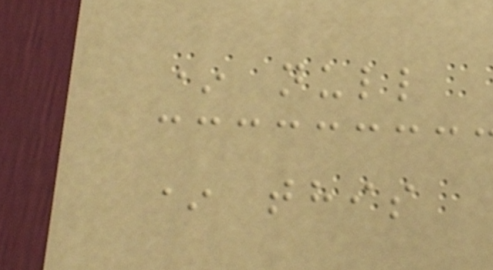* null
* this
